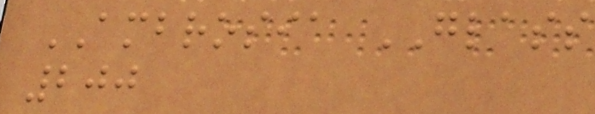AMBROSIA GLASS
200
